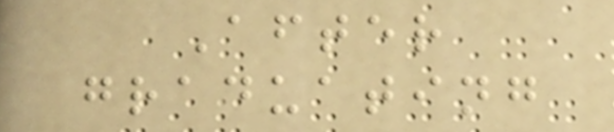After
graduating
